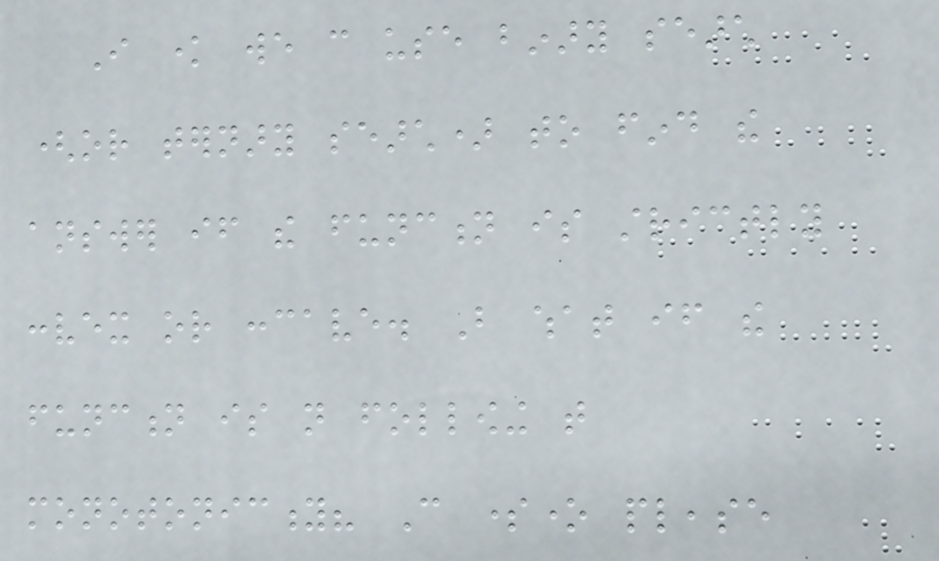I know we can use binary search
(or ternary search) to find the
answer if the function is strictly
convex or concave. But what if the
function is not following that
monotonicity? Can someone please
